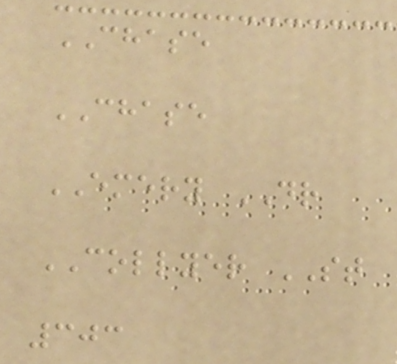CHASE
CHASE
EMERY DR
COLLYER ST
303
